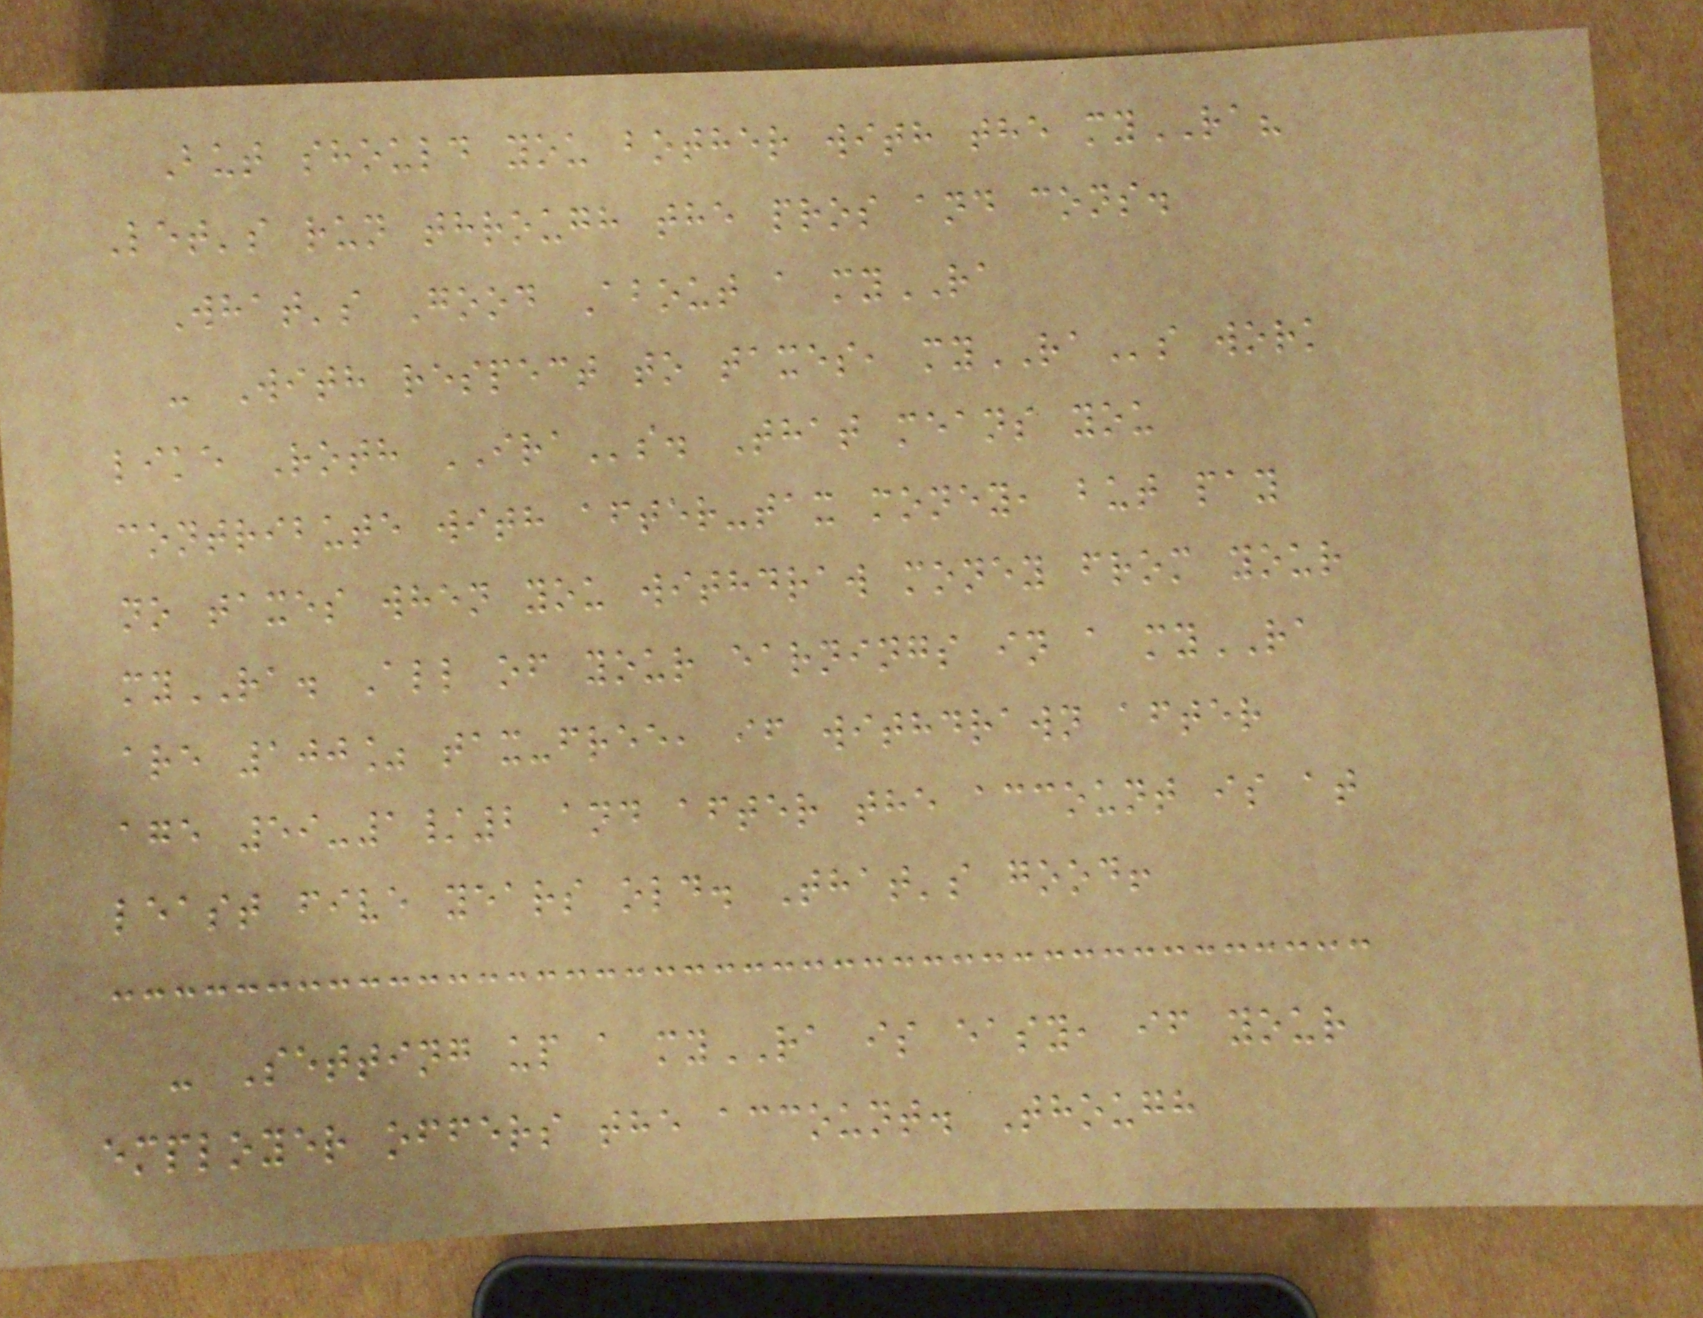But should you bother with the myRA?
Let's run through the pros and cons.
What's Good About a myRA
- With respect to taxes, myRAs work
like Roth IRAs. That means you
contribute with after-tax money, but pay
no taxes when you withdraw money from your
myRA. All of your earnings in a myRA
are 100% tax-free, if withdrawn after
age 59-1/2 and after the account is at
least five years old. That's good!
- Setting up a myRA is easy, if your
employer offers the account. Though
